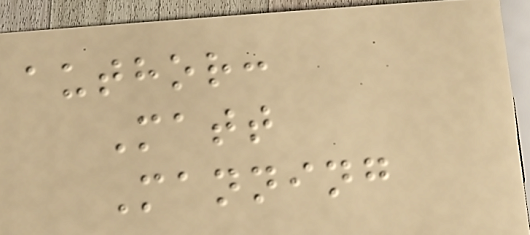author:
Matt
Manning
